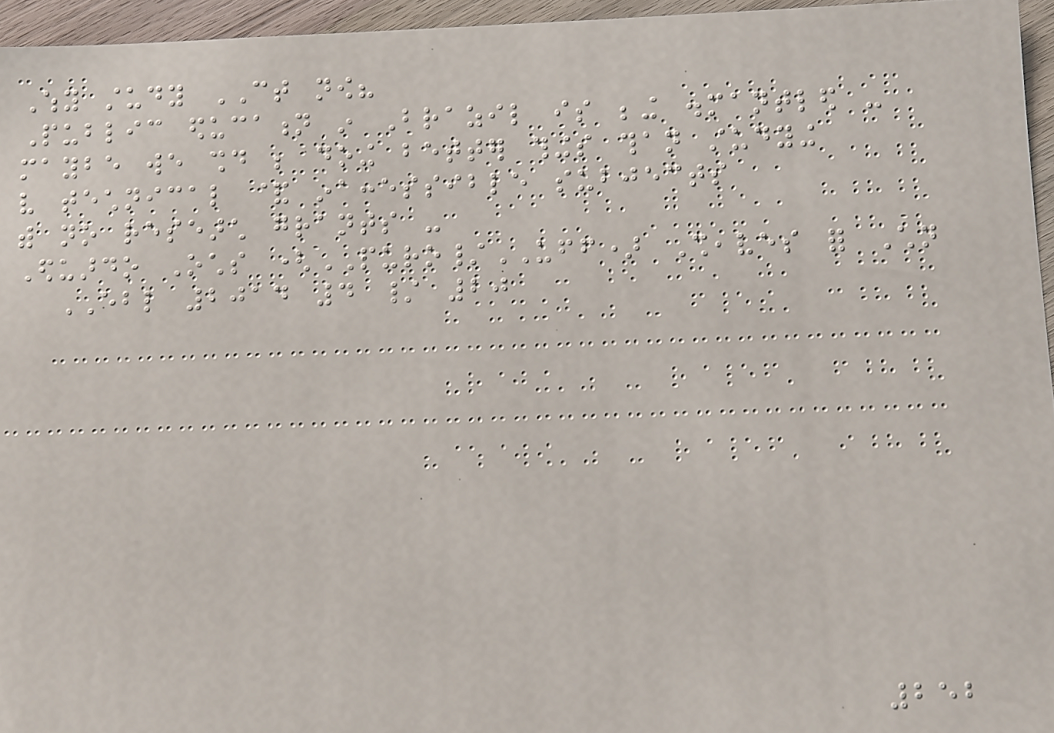Why study CT now?
Public education in Brazil is being dismantled -
maybe we should be doing better things than studying
very technical & inaccessible subjects
with no research grants -
Eduardo Ochs (PURO/UFF) Sheaves for Children
EBL 2014 4 / 20
252
